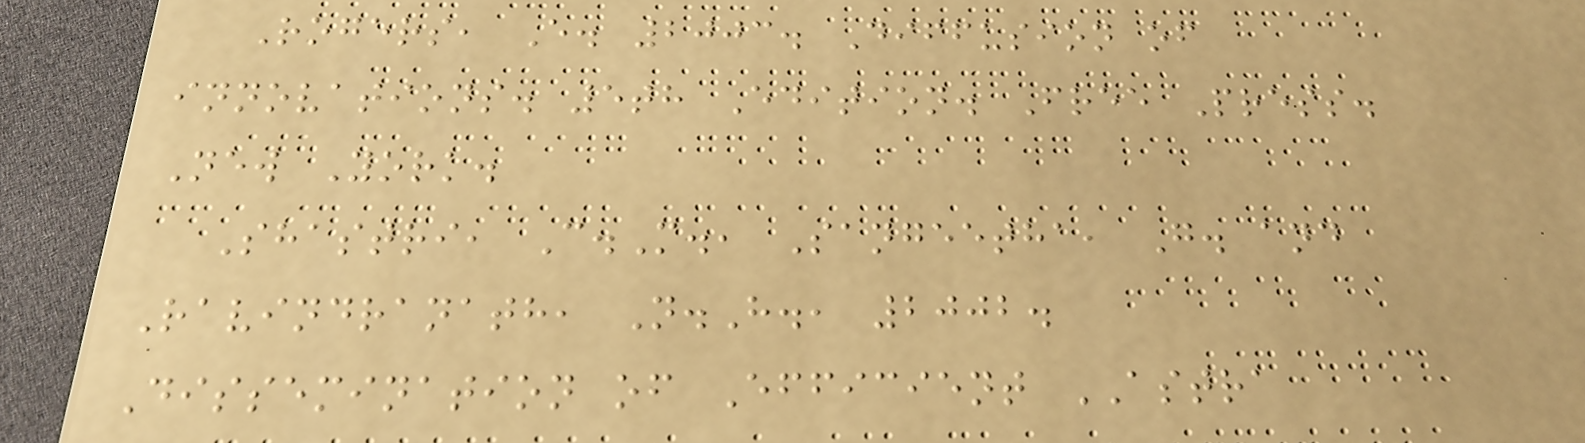Rogers, E. 2003. Diffusion of
innovations. 5th Edition. Free Press.
New York.
Shastri, C.M., Sangeetha, G. and
Ravindranath, N.H., 2002.
Dissemination of Efficient ASTRA
